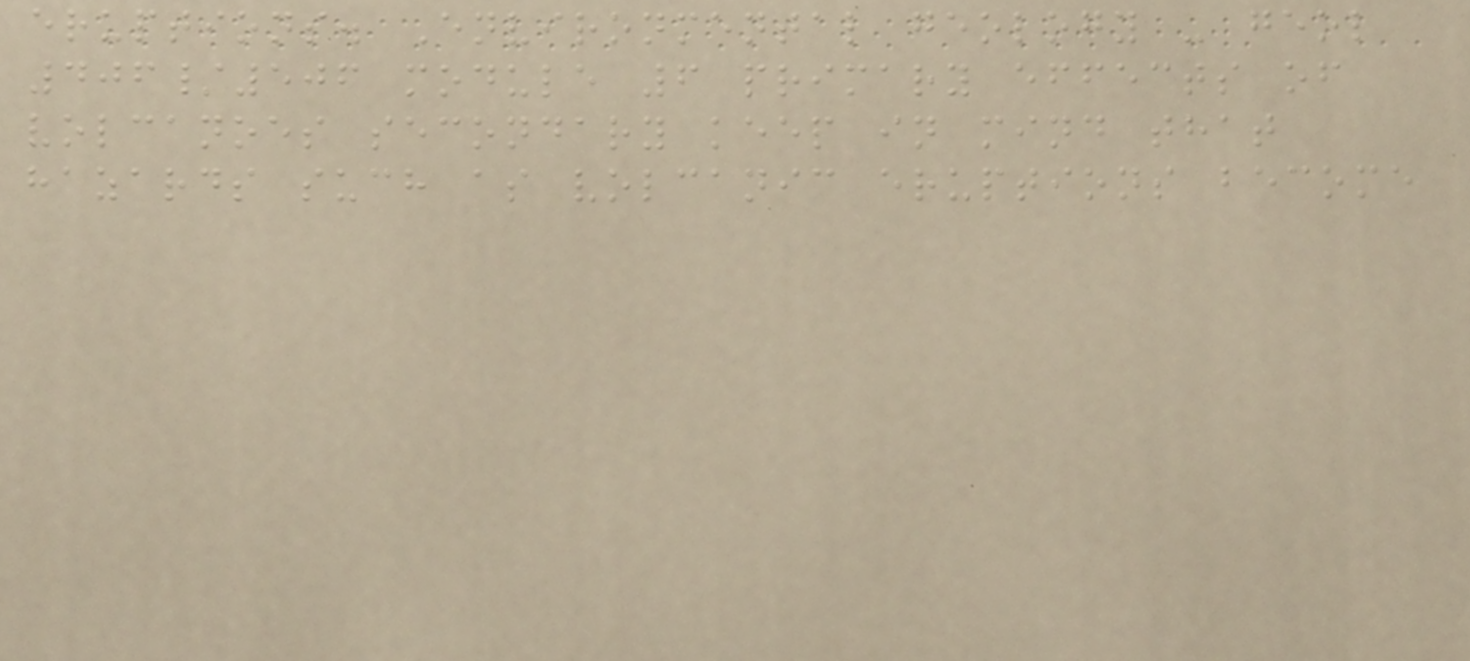eruptions. Environmental geology - geol
406/506 module 6 primary effects of
volcanoes secondary keep in mind that
hazards such as volcanic eruptions become
